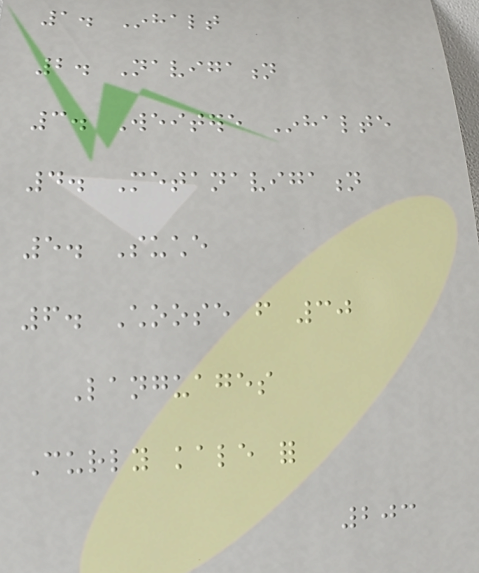1. Inhalt
2. Navigation
3. Weitere Inhalte
4. Metanavigation
5. Suche
6. Choose from 30
Languages
Curly kale for
203
